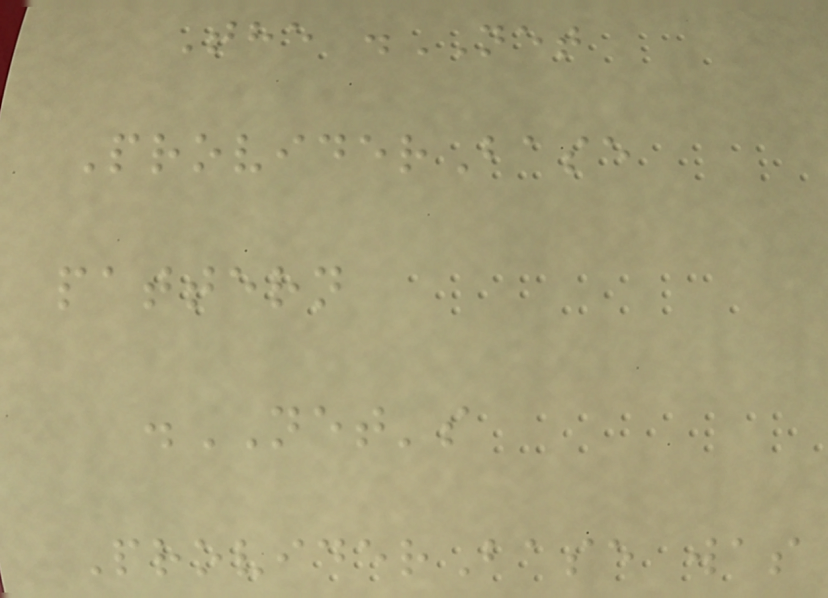The .NET
ProviderBase
pattern
.NET's
ProviderBase was
